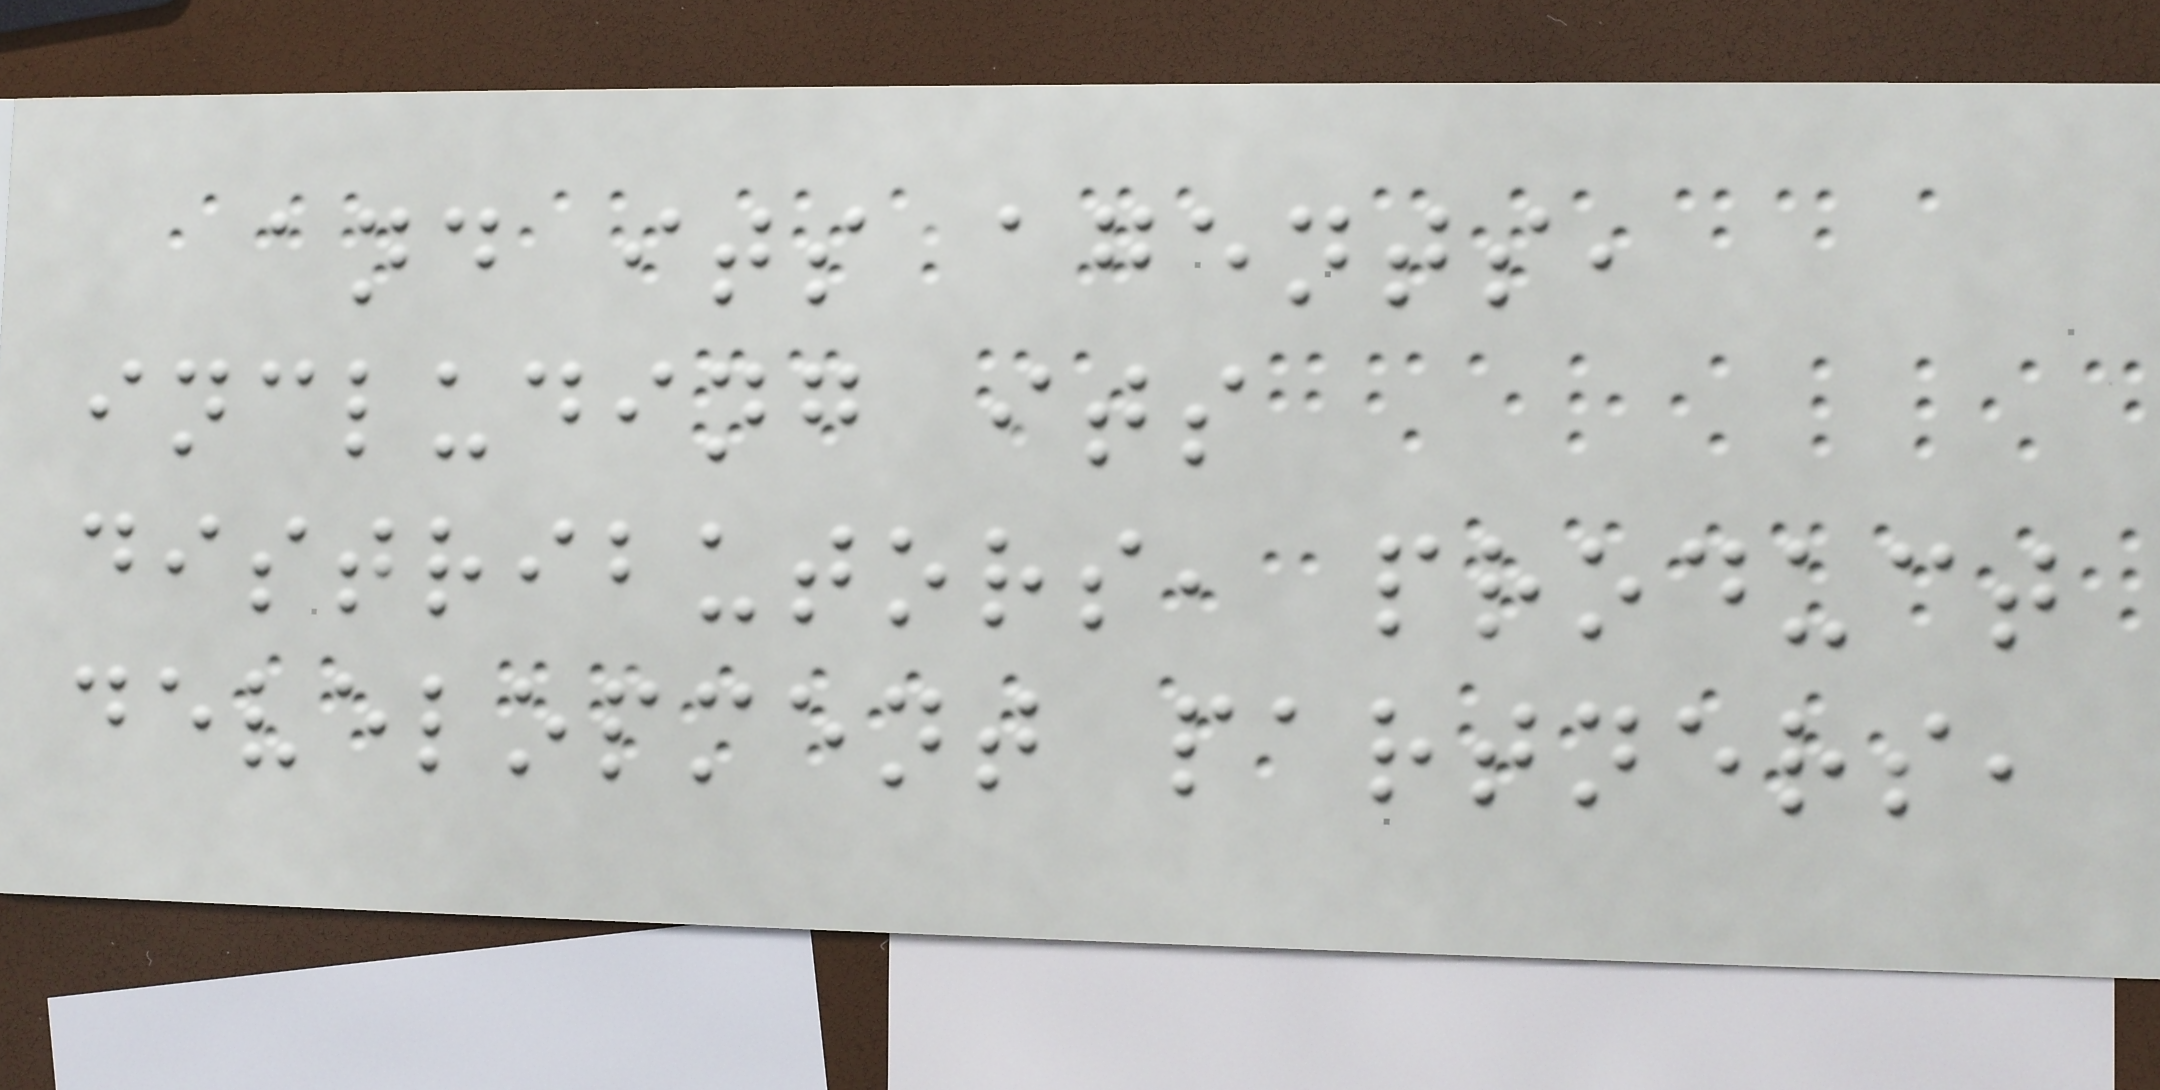and its agents,
including its
distributors, product
development partners,
